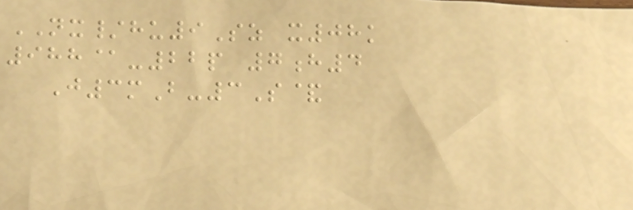NX/hu9Sz x08k
988@-22p 7h4
J3mB-3S&
